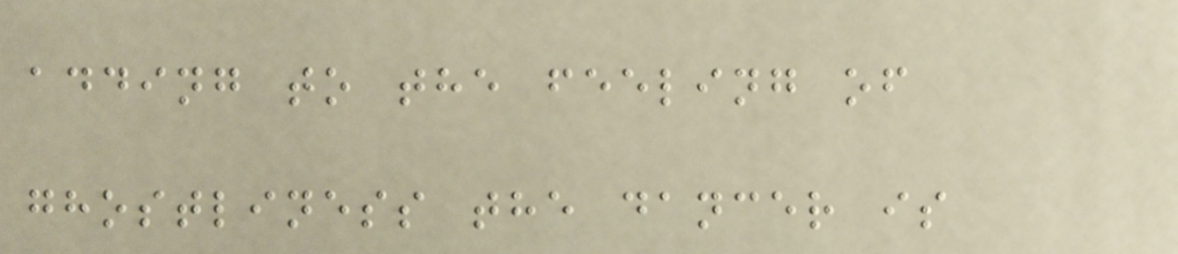adding to the feeling of
ghostliness the dancer is
